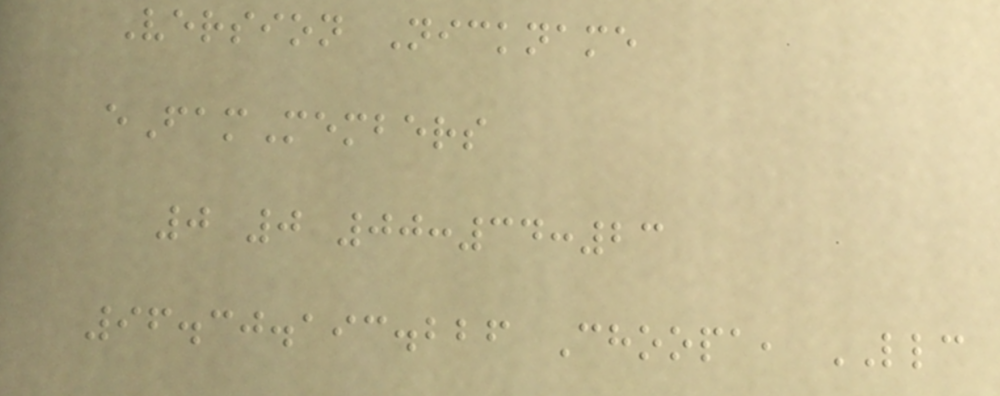Version Nickname
eFamMembers
0 0 00:34:23
96.30.193.226 Choopa, LLC
